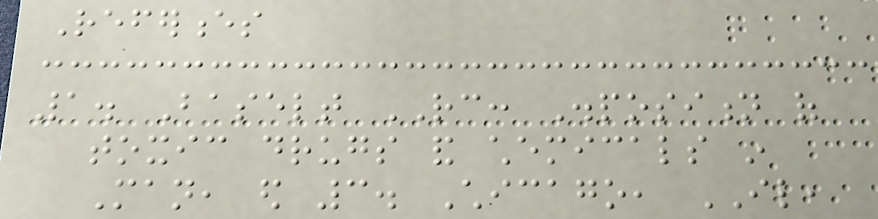References
1. Baselt RC: Disposition of
toxic drugs and chemicals in
Man, ed 3. Chicago, IL,
